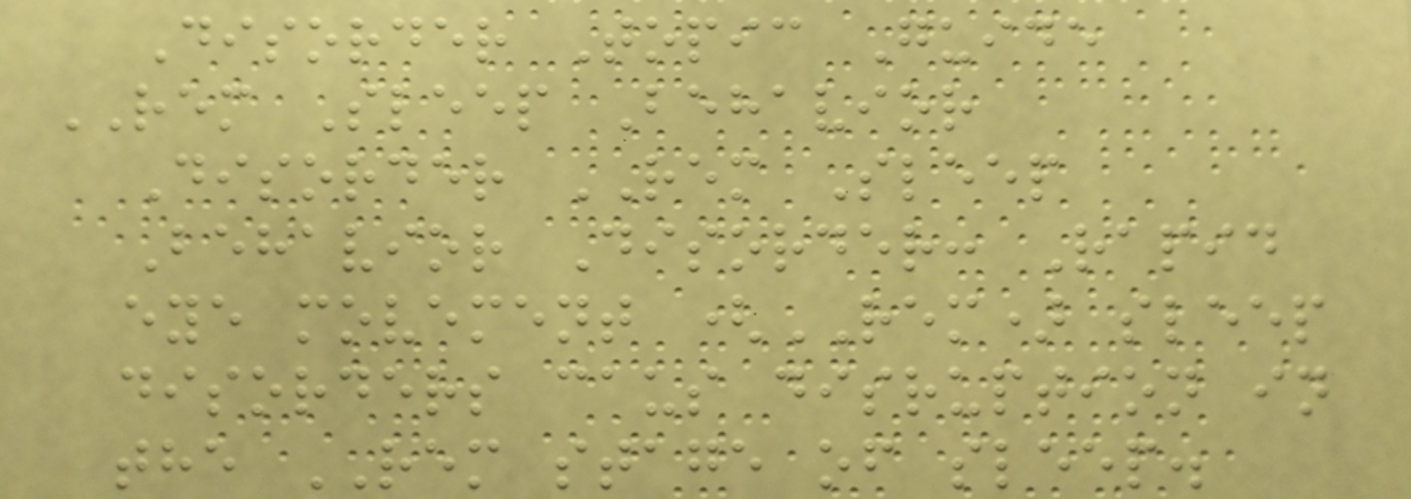Disorder Topic Guide
REM Sleep Behavior
Disorder REM Sleep
Behavior Disorder: Rapid
eye movement (REM) sleep
disorders caus disruption in
the REM stage of sleep.
